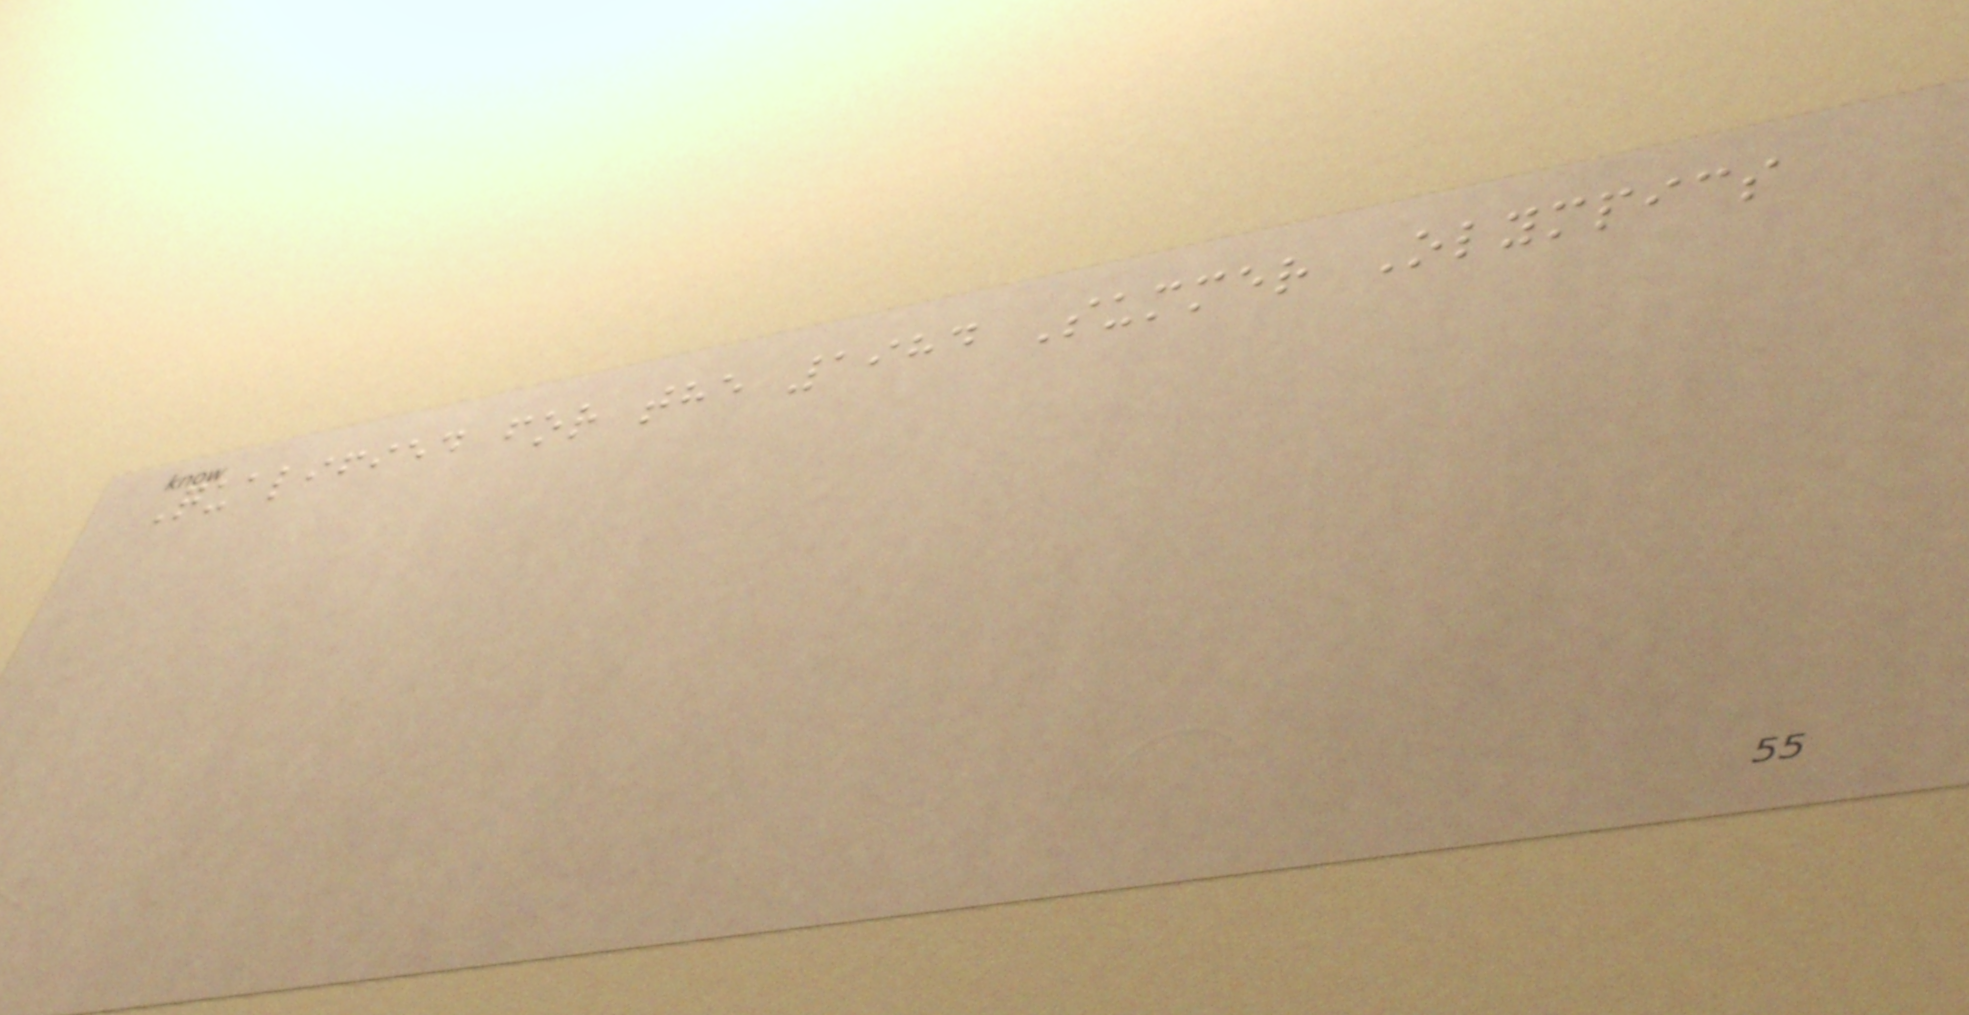Qualified for the 1984 Summer Olympics
